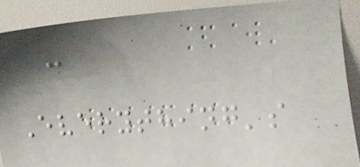-
Everything's
